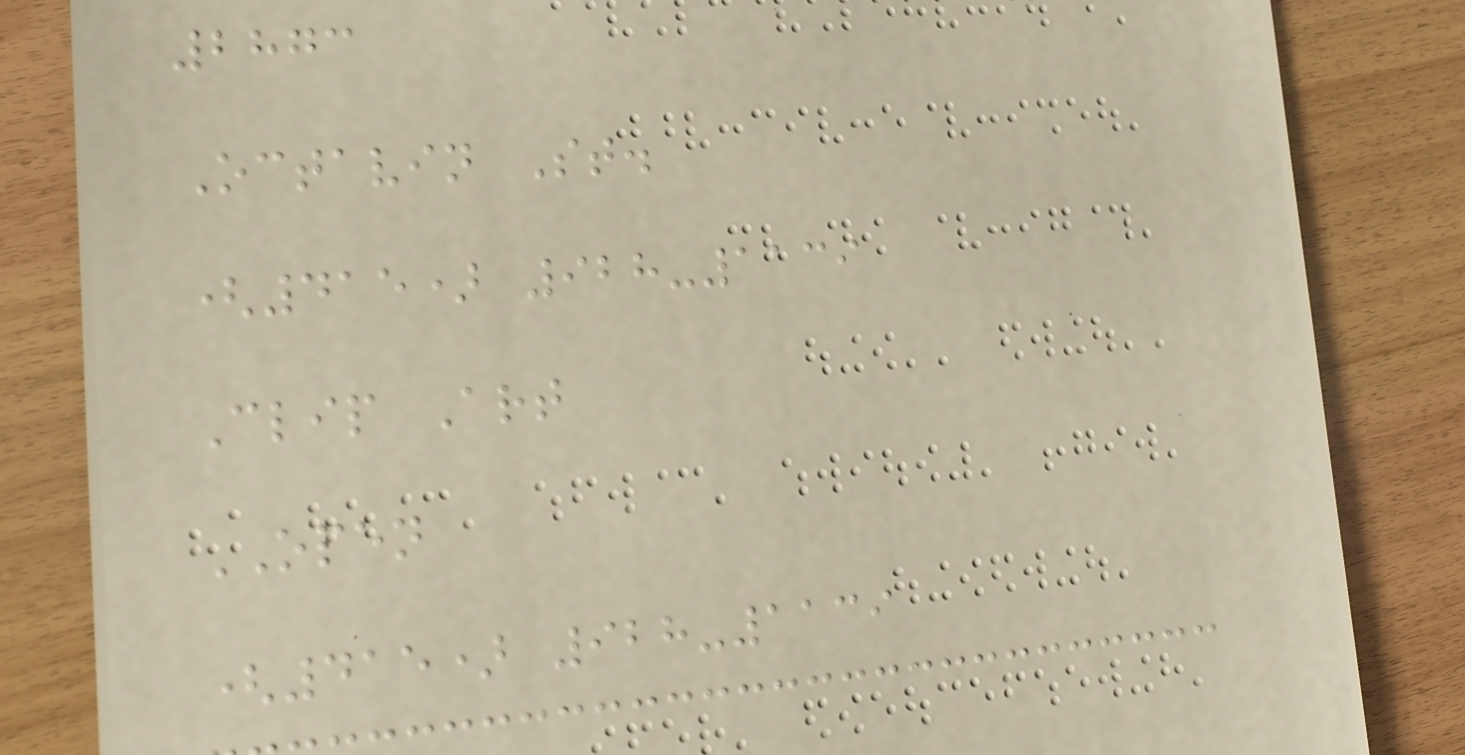2873
Octavin St.
(415) 928-1139
Clip Art
OPEN
(415) 928-1139
